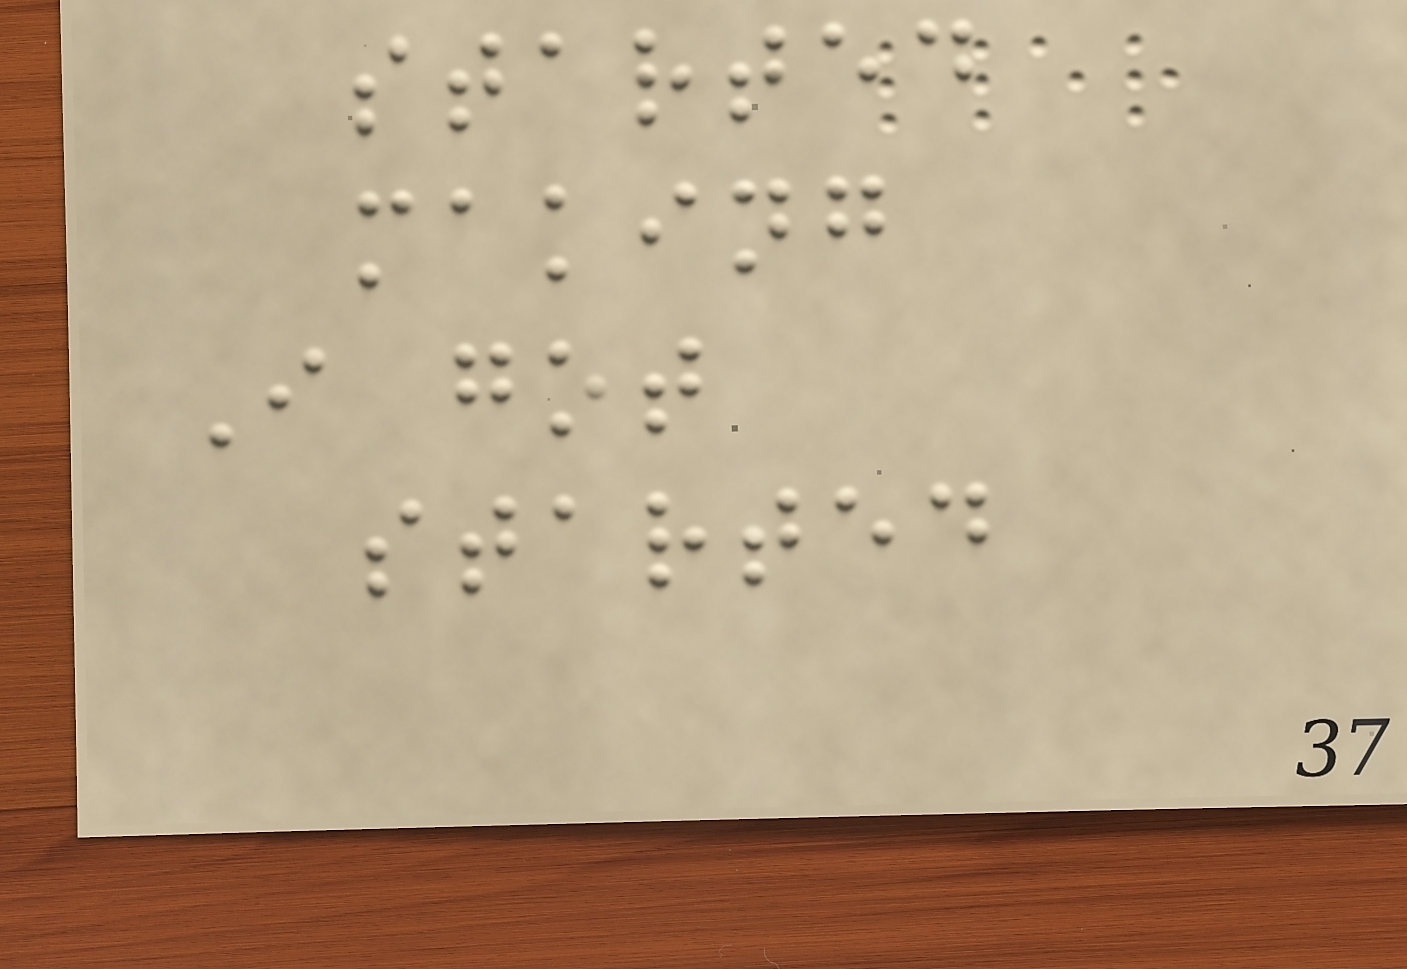started
making
I got
started
